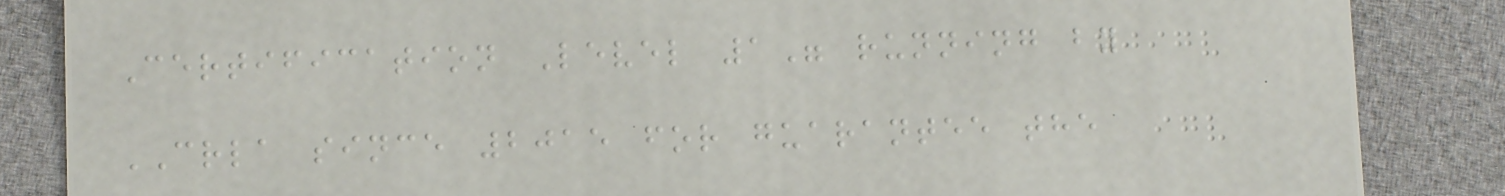Certification Level 1" running by
CRLA since 2015 for guarantee the
